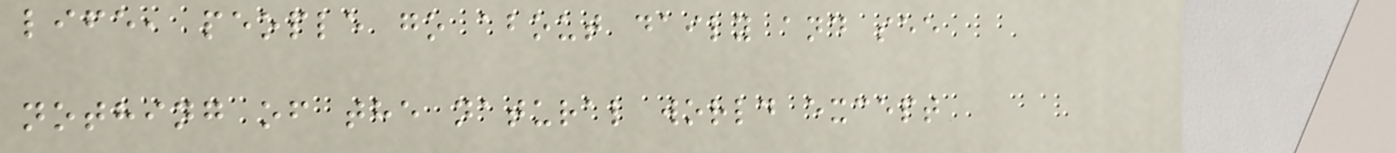life, people go about daily and see
nothing of the natural world except
